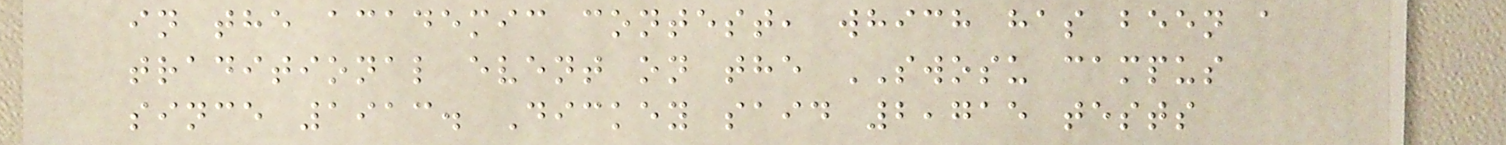in the academic contest, which has been a
traditional event on the SWOSU campus
since 1913. Dickey said 2,715 tests
